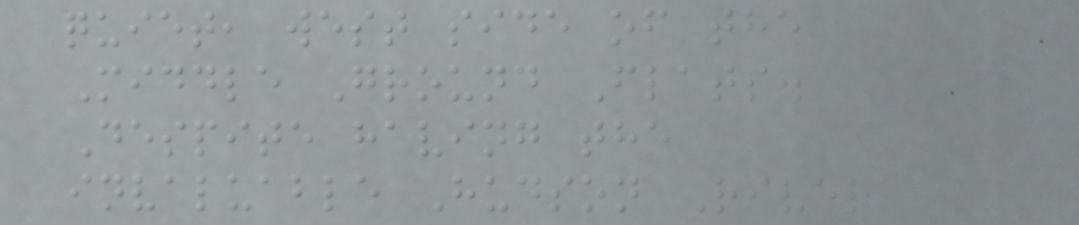quiet, west side of the
Middle Ground Flats.
Despite having the
invaluable Hudson River
